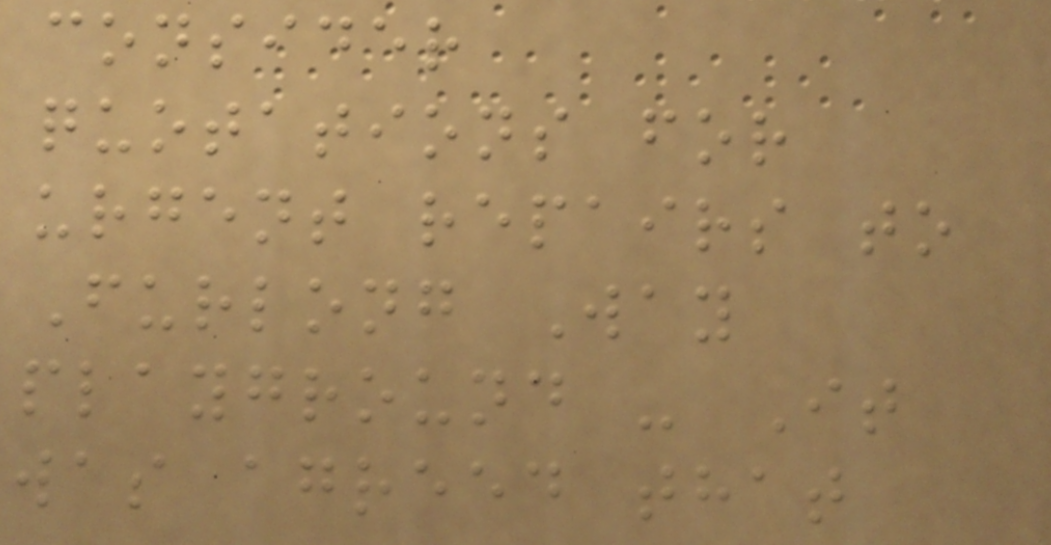consider
quotations for
urgent repairs to
Furlong Way
playground - It
was agreed that
